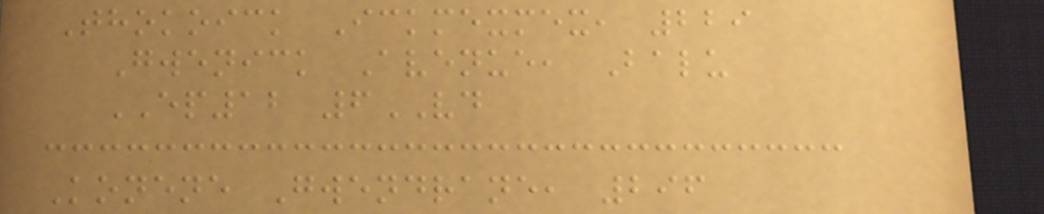Thokoick Ickmexmex, 229
Gwenick Avenue, Balu
EP12 6VD
Konene Gwendrane, 296
